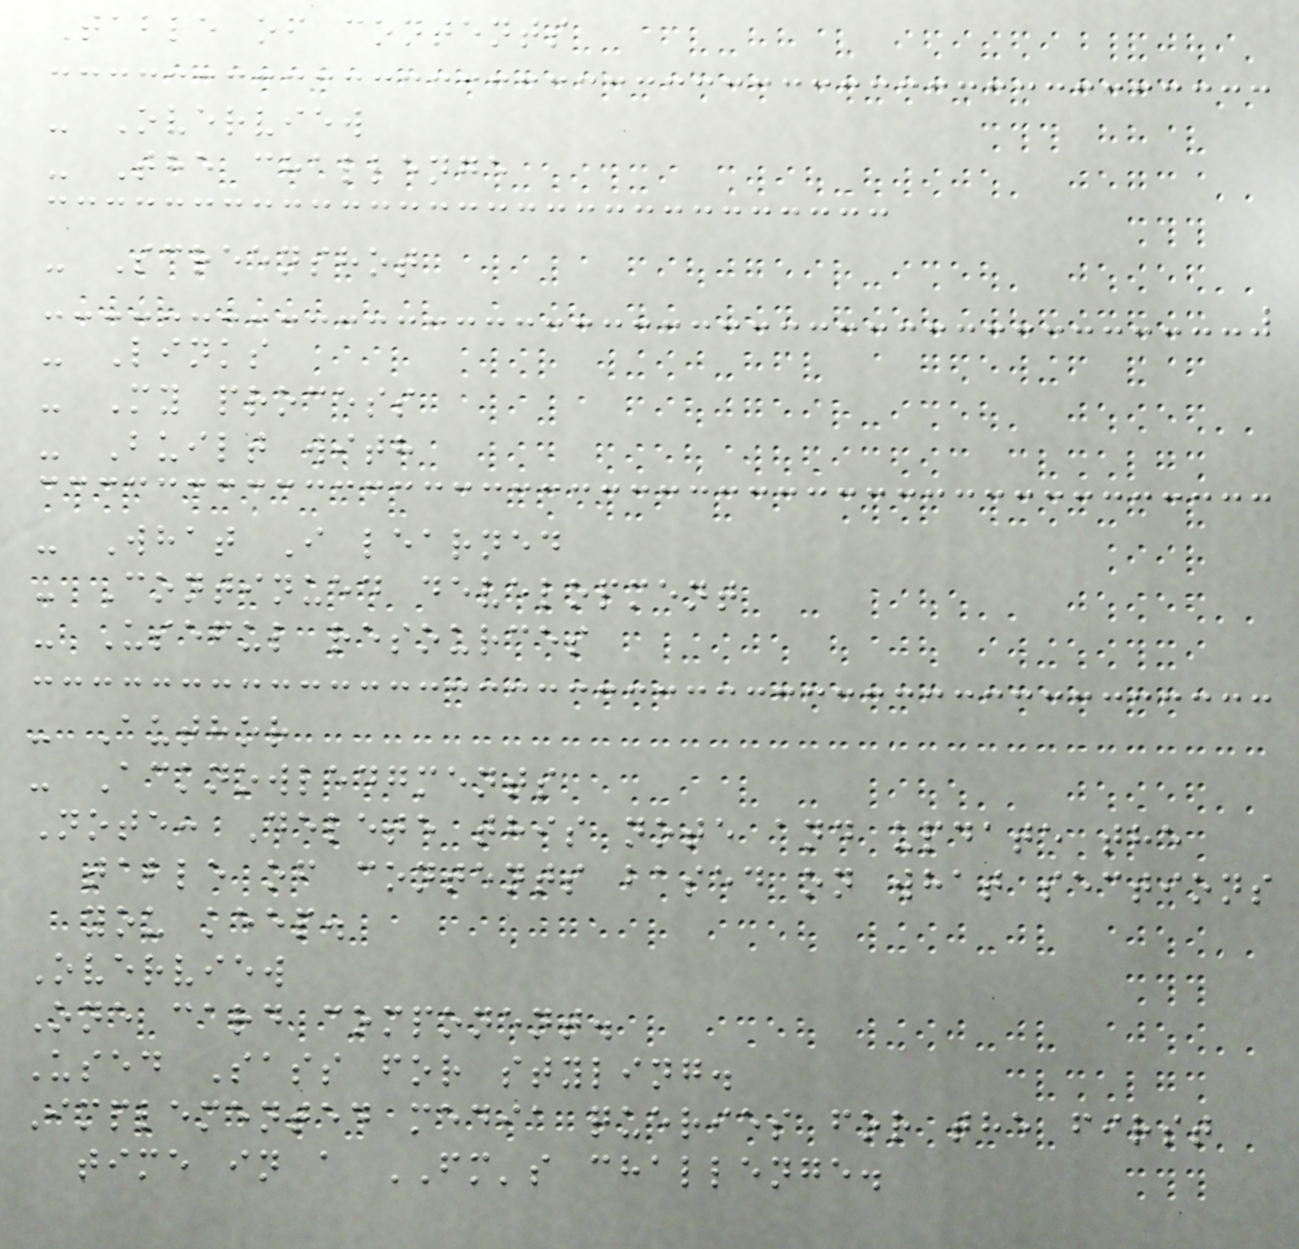Table of contents
- Overview
- The challenge
- Screenshot
- Links
- My process
- Built with
- What I learned
- Continued development
- Useful resources
- Author
- Acknowledgments
Note: Delete this note and update the
table of contents based on what sections
you keep.
Overview
One card component.
Used Sass for styling.
Implemented media queries for the first
time in a FM's challenge.
